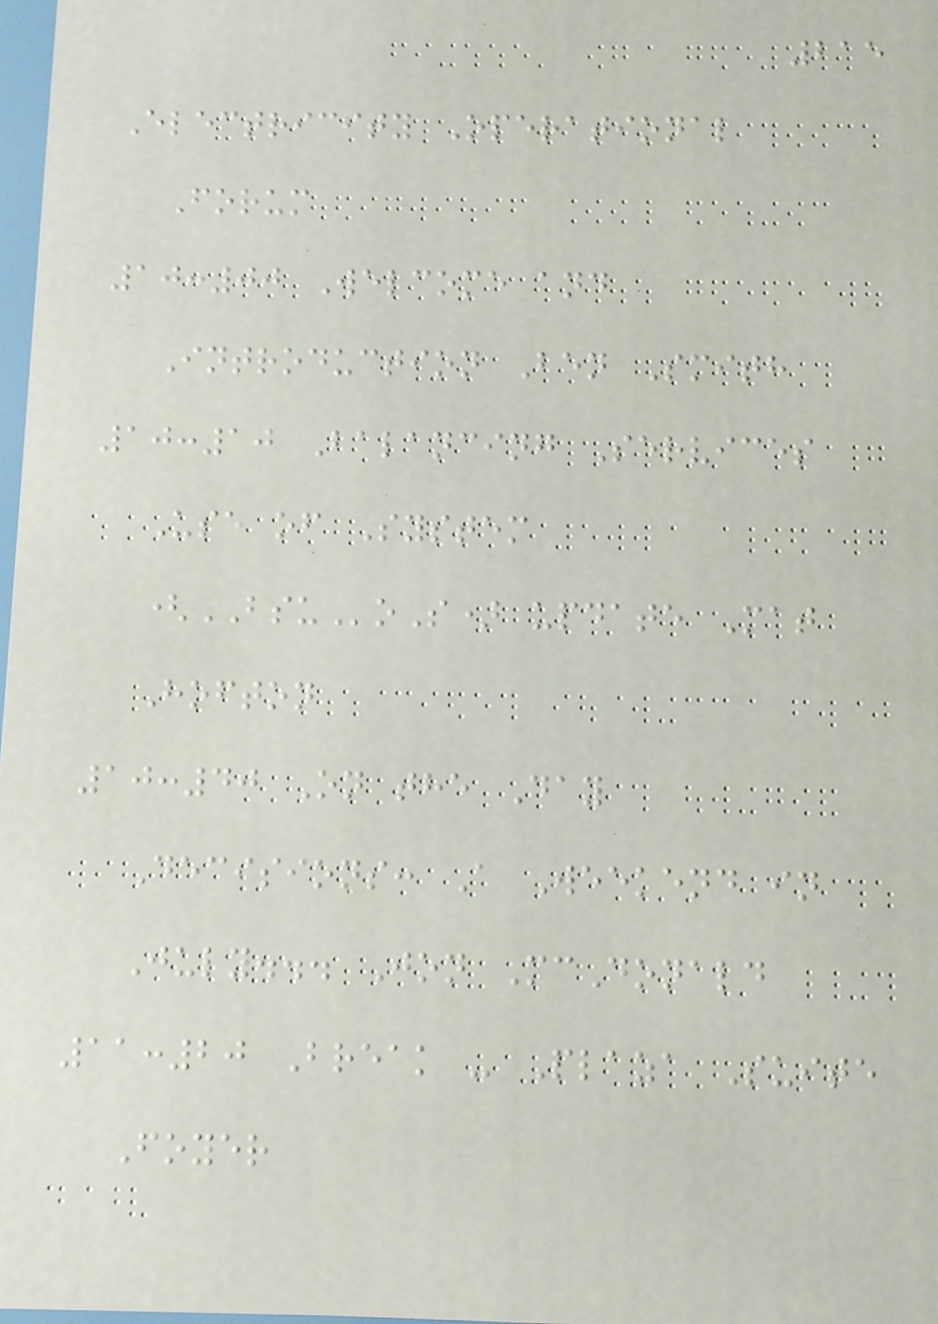215
Electricity Operational
Forum
10:00 Welcome and
Introduction Ben Smith
10:10 Balancing Services
Use of System
(BSUoS) update Mat
Hofton
10:40 On the Day
Decisions: A Weekend in
July... Jon McDonald
11:20 Break - Plaza Suite
Foyer
